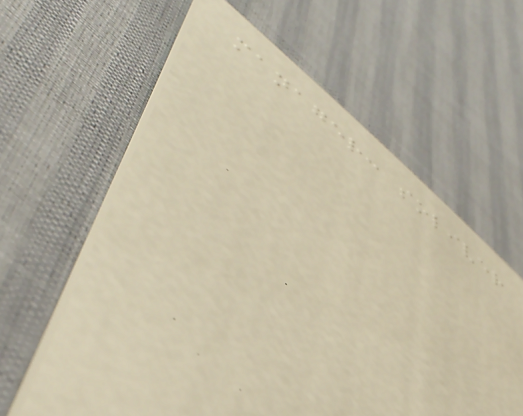manager: soliver
